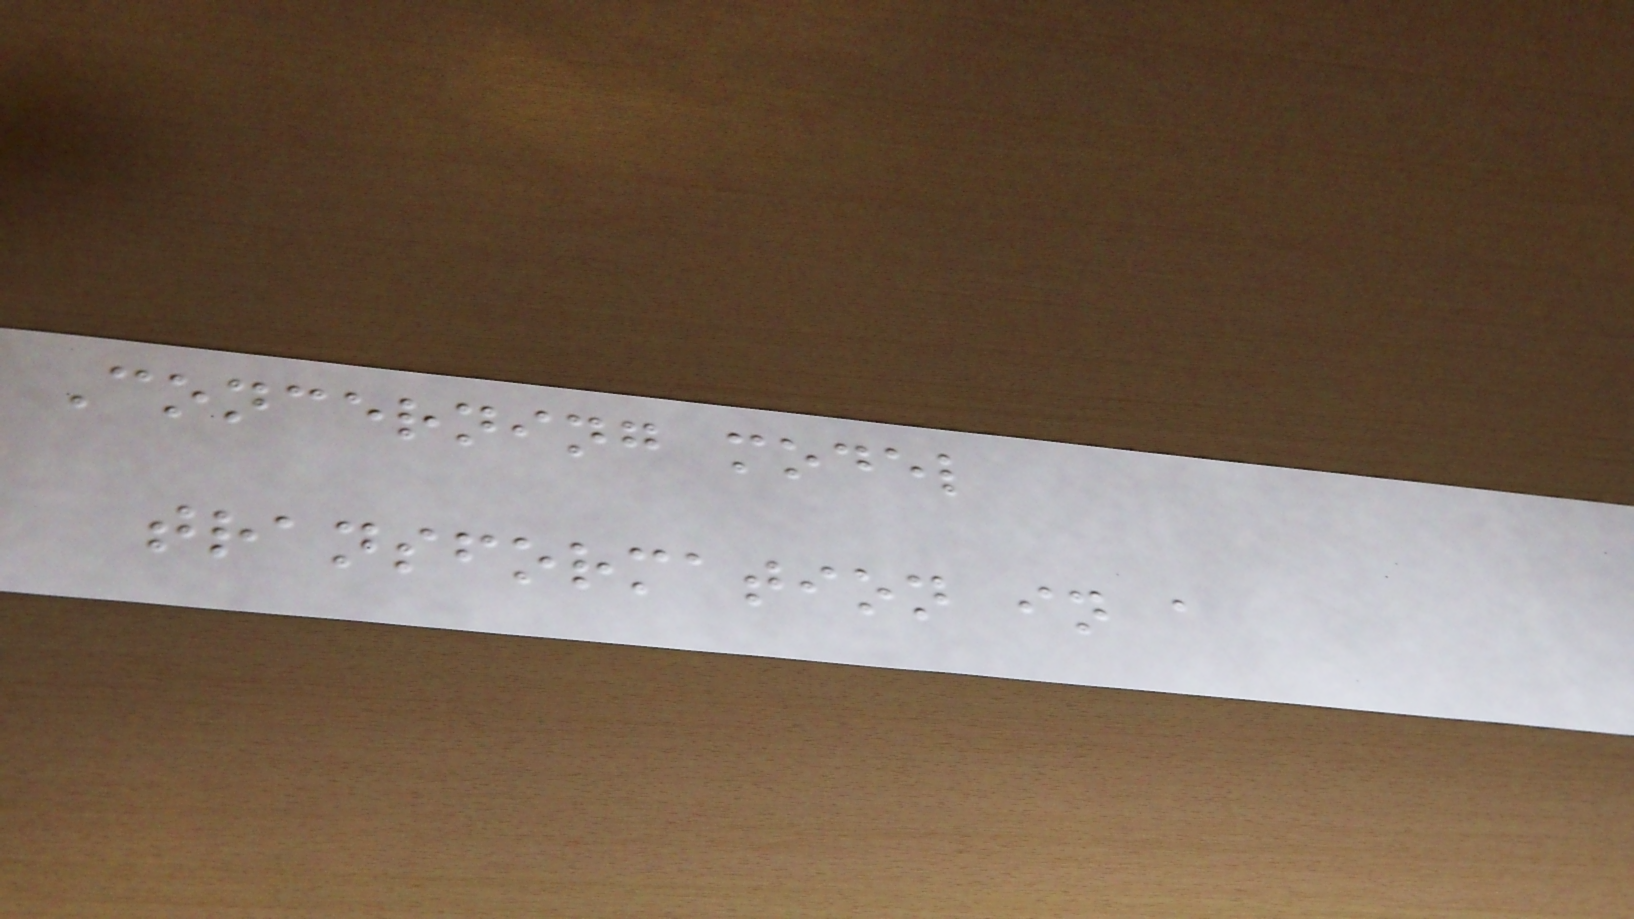Concerning model
transformation in a
